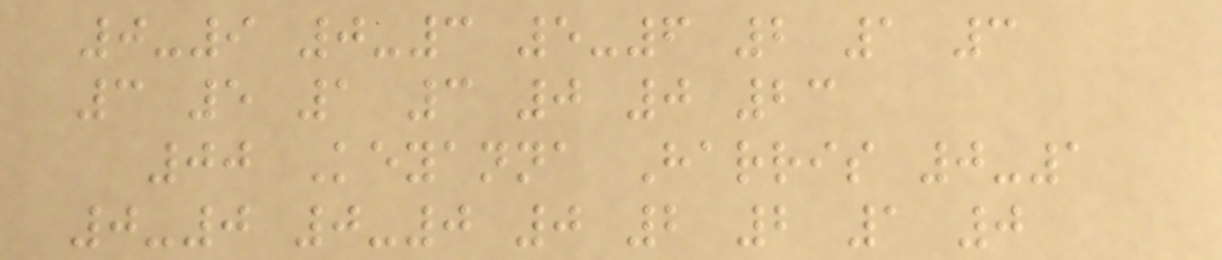0-9 0-3 5-6 2 1 3
3 5 1 3 0 0 23
00 Keyanna Harris 0-1
0-0 0-0 0 2 2 1 0
